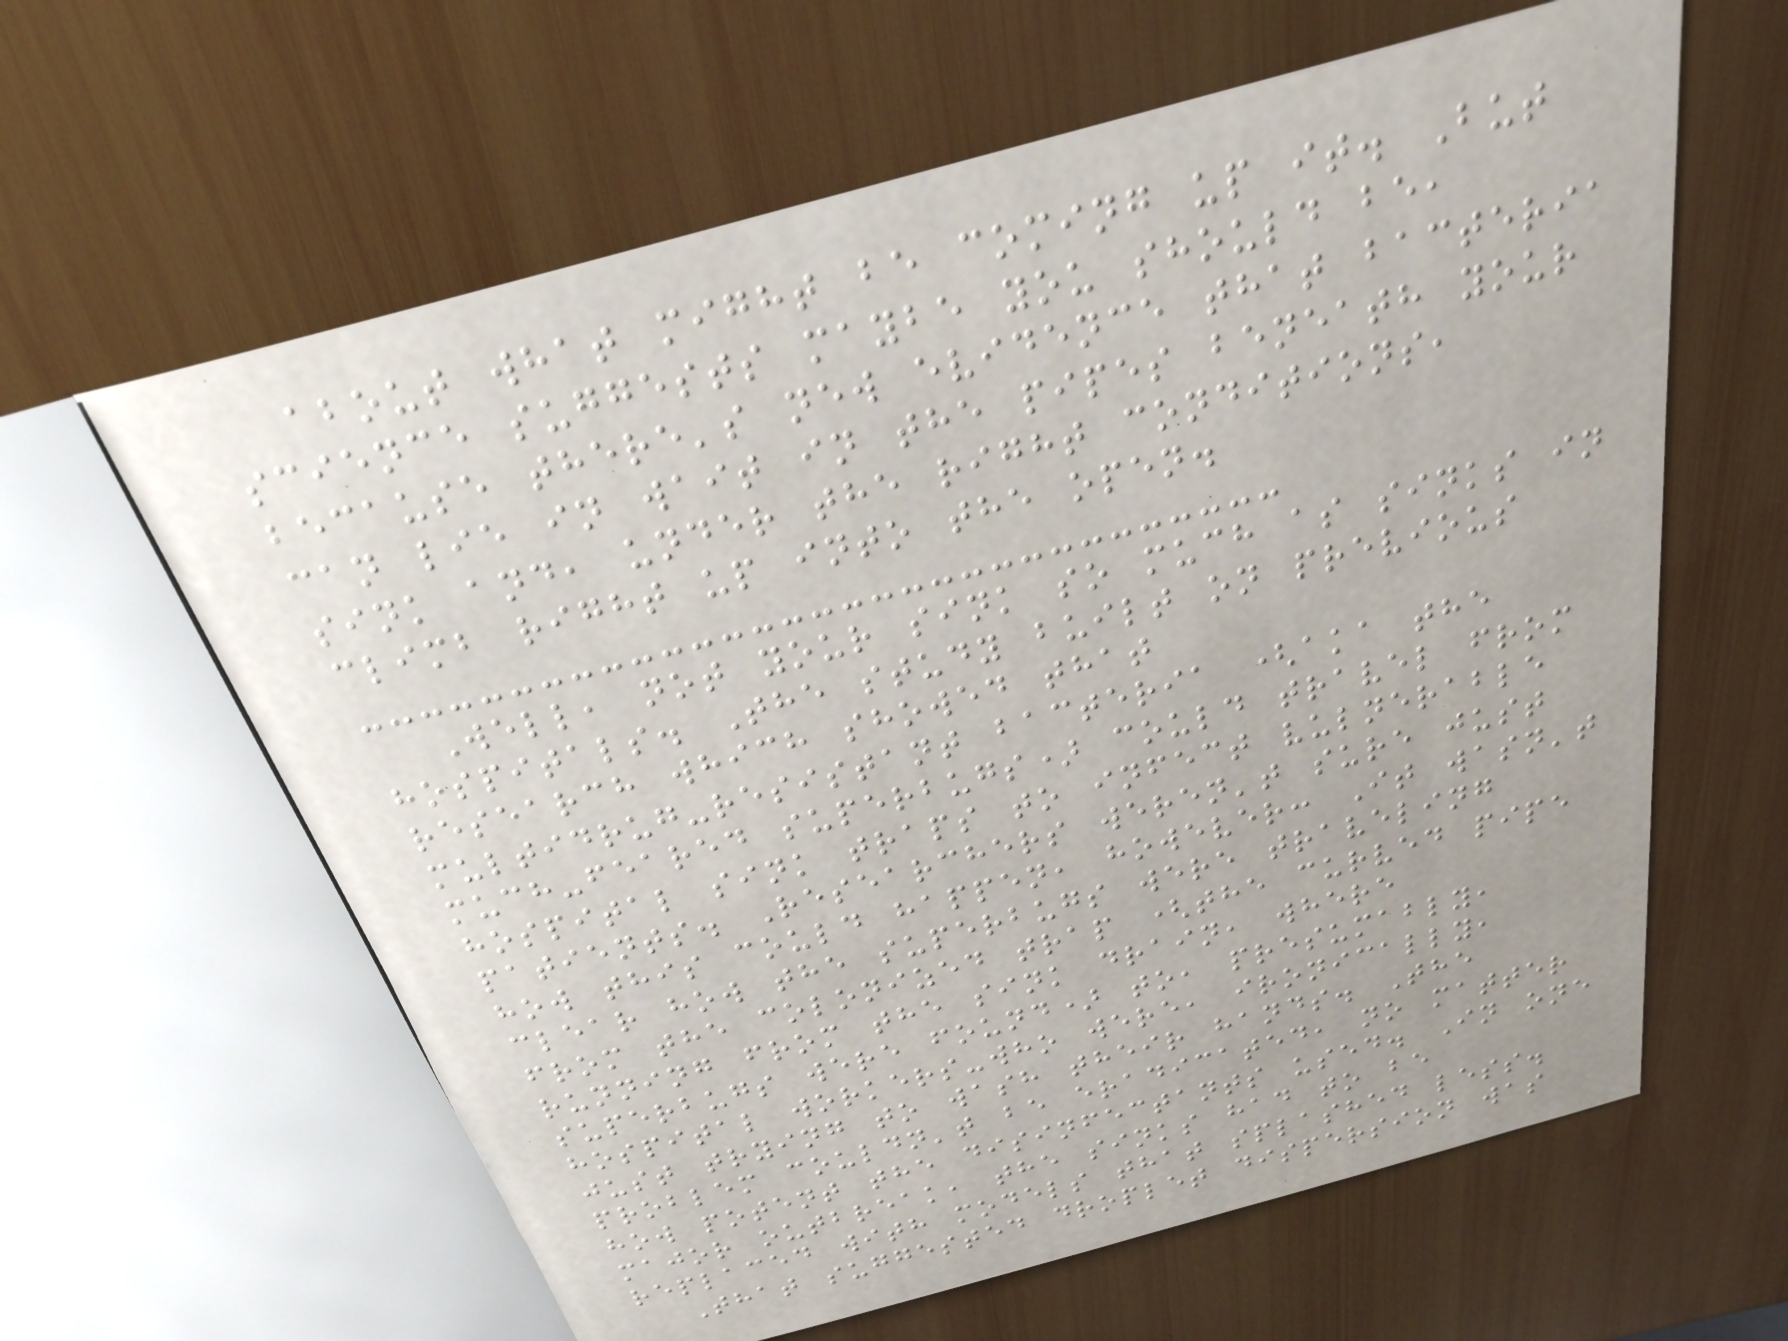about what might be coming up it. But
science suggests maybe you should be,
because there's new evidence that bacteria
can lie in wait in the pipes beneath your
sink and, under the right conditions,
climb right up into the open.
Well, not your sink so much as sinks in
hospitals. The study built on previous
research which showed that
multidrug-resistant bacteria (aka the
much-feared superbugs) could travel from
hospital sink traps to infect vulnerable
patients. Researchers weren't sure just
how this could happen, however: It wasn't
clear how the superbugs were traveling
from the colonized trap (the curved pipe
running from the sink drain, where
superbugs were found) to, presumably,
hospital workers-who were, ironically,
just trying to wash their hands. The
problem couldn't be eradicated, no matter
how potent the disinfectants used. In one
major outbreak, the sinks had to be
replaced with models that splashed less.
That suggested droplet dispersion was
